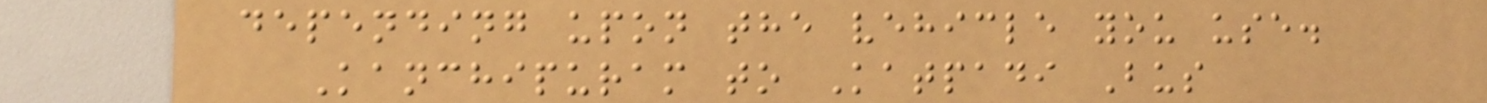depending upon the vehicle you use.
Kanchipuram to Katpadi Bus
